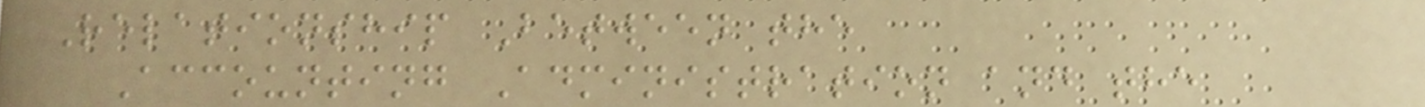Relationship Between the
Accounting Administration and the
